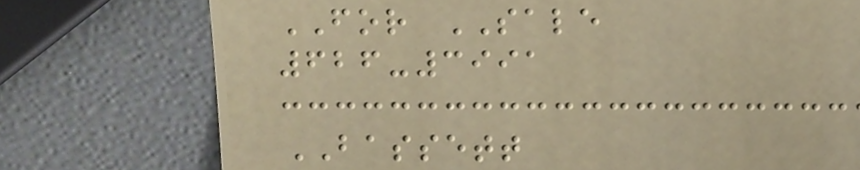FOR SALE
626-3991
BASSETT
